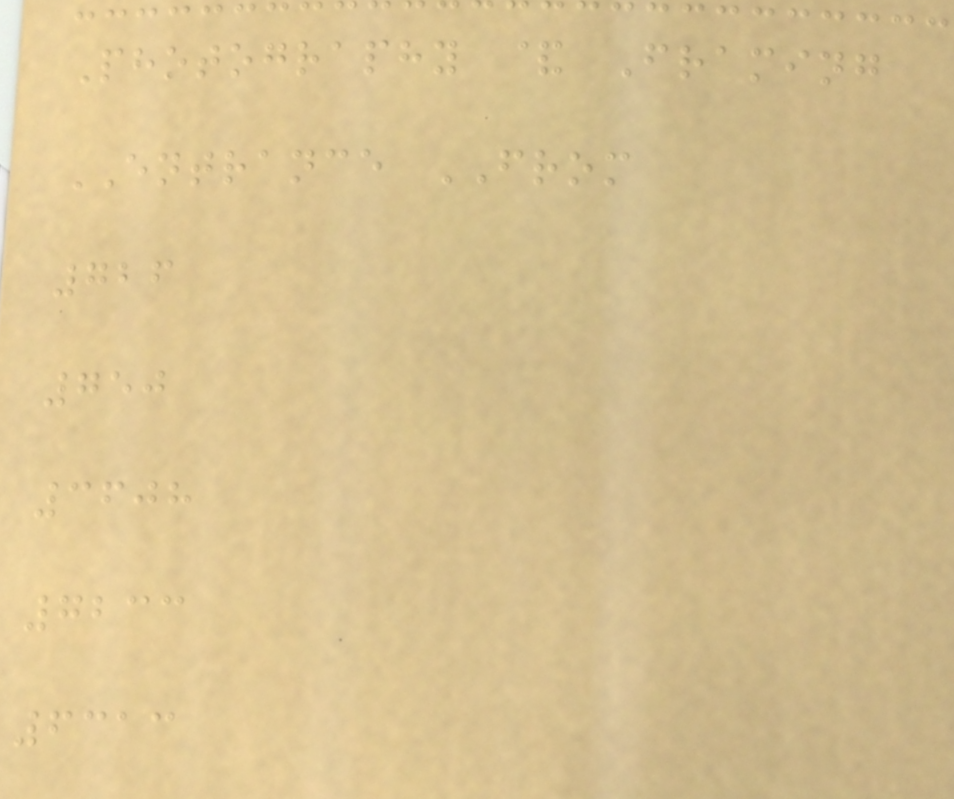Photography & Framing
ENTRANCE FROM
726
750
3608
7233
6313
